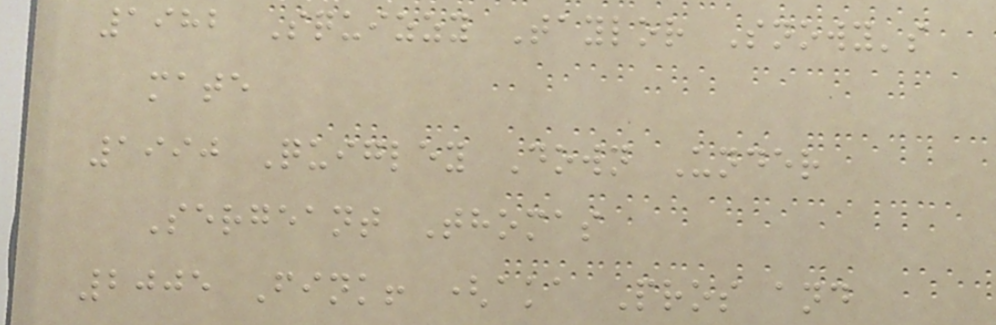1982 Squizzy Taylor Snowy's
mate
1990 Quigley Down Under
Sergeant Thomas
2005 Fink! (aka Pros and
